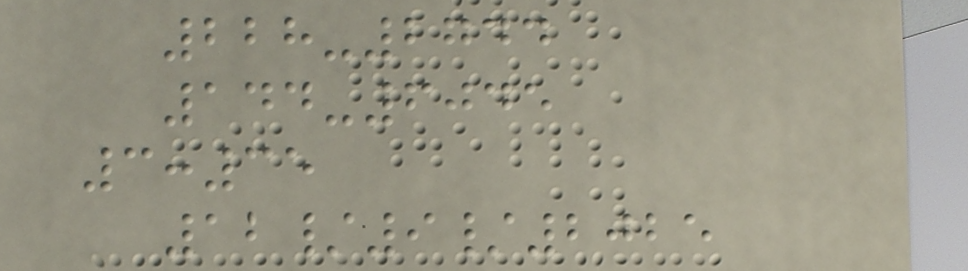228-2744
144-6045
3:35
12/9/2025
